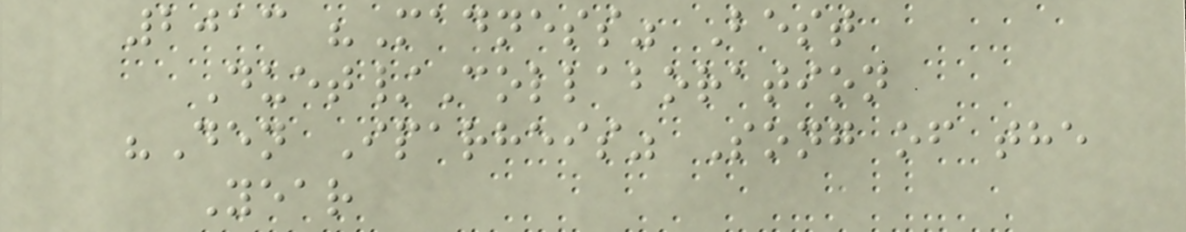2013 "Madness" Best
Duet/Collaboration
"Den Iparheis" Song of the
Year
